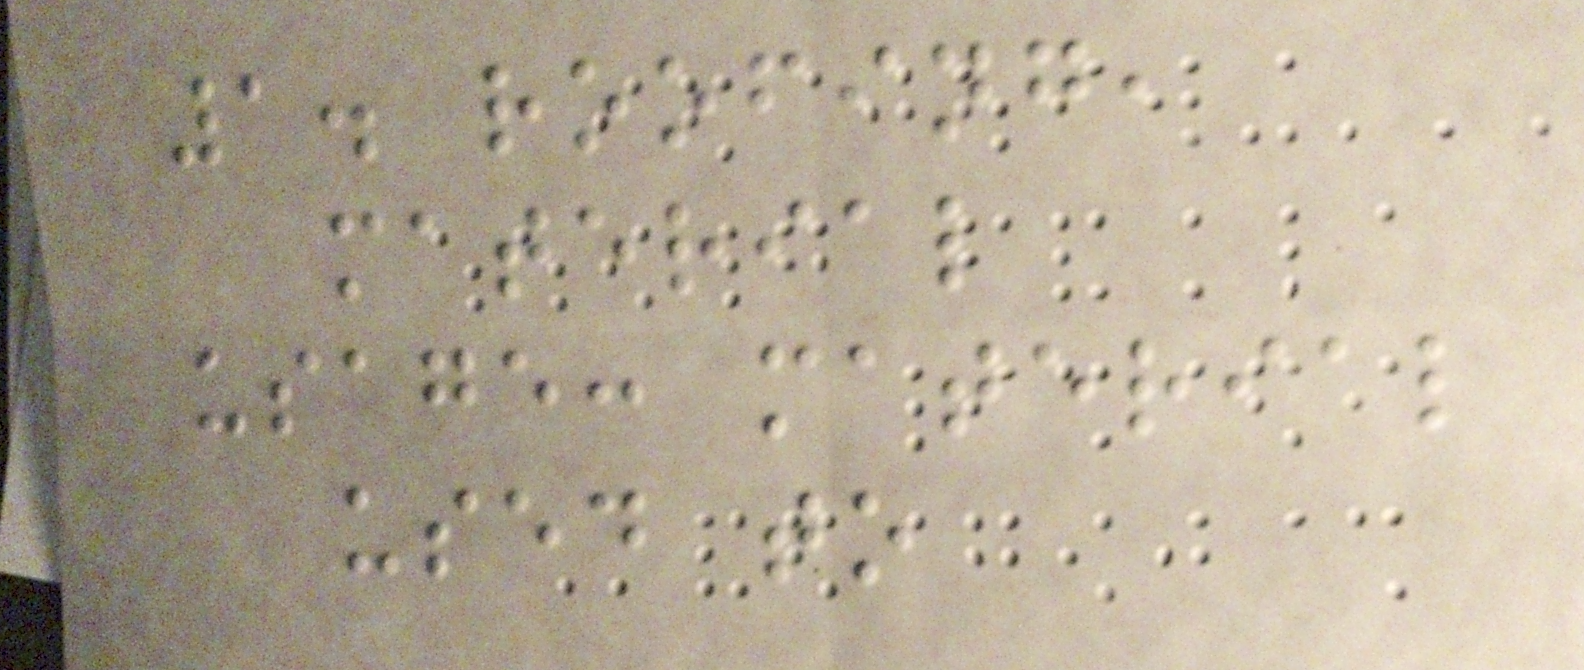1. roofing,
material
usage: material
used to
